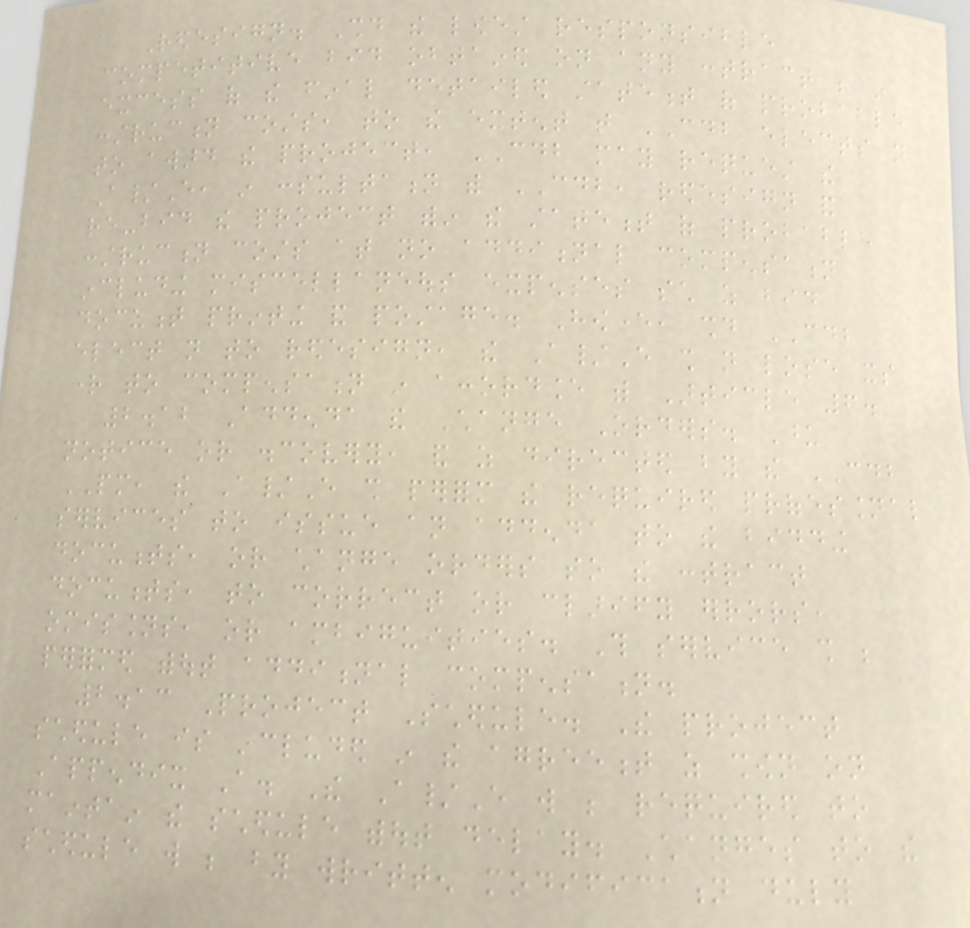Redesign. Should the lowest responsible
competitive bid obtained on any contract be in
excess of the final detailed statement of probable
construction costs, to the extent that CDB elects not
to award the project, CDB may request the
A/E, in consultation with CDB, redesign and
re-bid the project within the statement of probable
construction costs at no additional compensation
including miscellaneous expenses such as bid
document printing and postage. However, should CDB
elect not to redesign, the A/E shall not lose its
right to compensation in accordance with Article 6.
2.12 Addenda and Change Orders. Upon
notice or discovery, and as directed by the CDB
PM, the A/E shall perform the required professional
services to issue an addenda to the bidding
documents, or change orders to the contract
documents, to correct or clarify errors,
omissions, or ambiguities. This service shall be
performed without additional compensation.
2.13 Project Schedule. The project
schedule is included in the agreement as shown on
Appendix A. The A/E will be required to
maintain the schedule without delay. Changes to the
schedule will be by written modification duly
